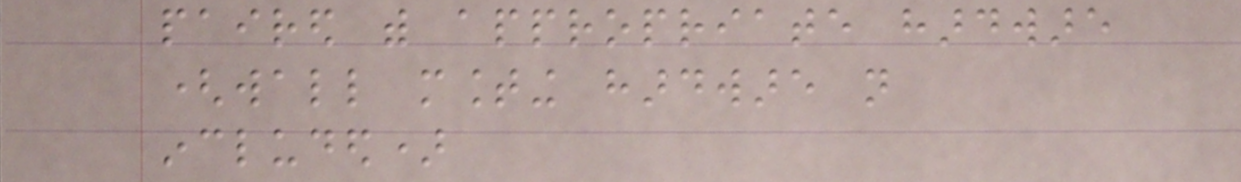paired with appropriate hardware
(wall mounting hardware not
included)
